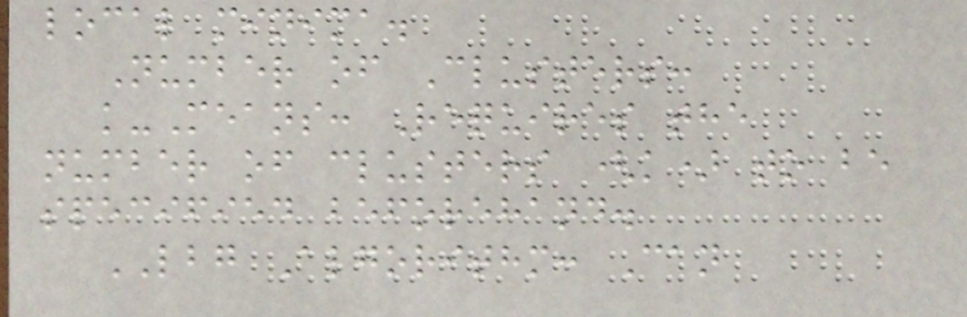local minima.
Number of Clusters:
k-Means: Requires the
number of clusters (k) to be
specified beforehand.
LBG Algorithm: Can
